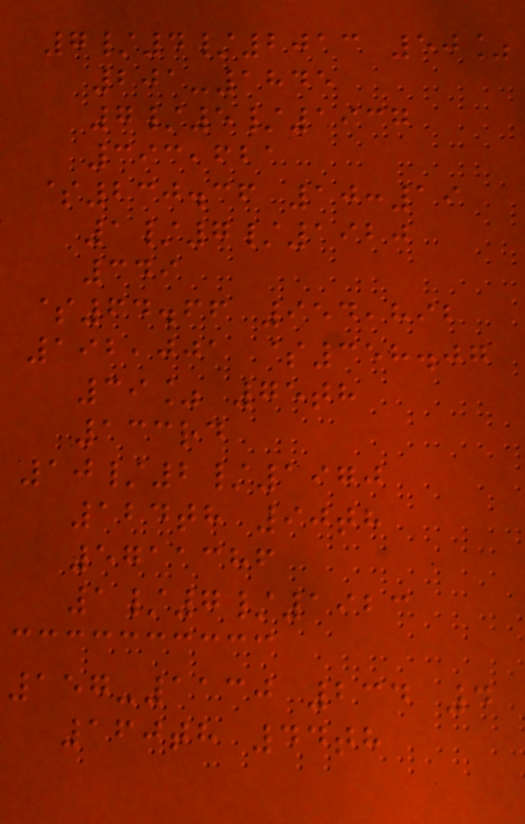7/4/2013 50%
201-1845
7/5/1937
393,621
$230.36 10:19
1/7/1920
349
$64.66 954,892
192,001 $358.07
39% 75th
133rd
10/2/1970
124th 90th
5711386
1/7/1923
157-1130 234 4
160th 44th
